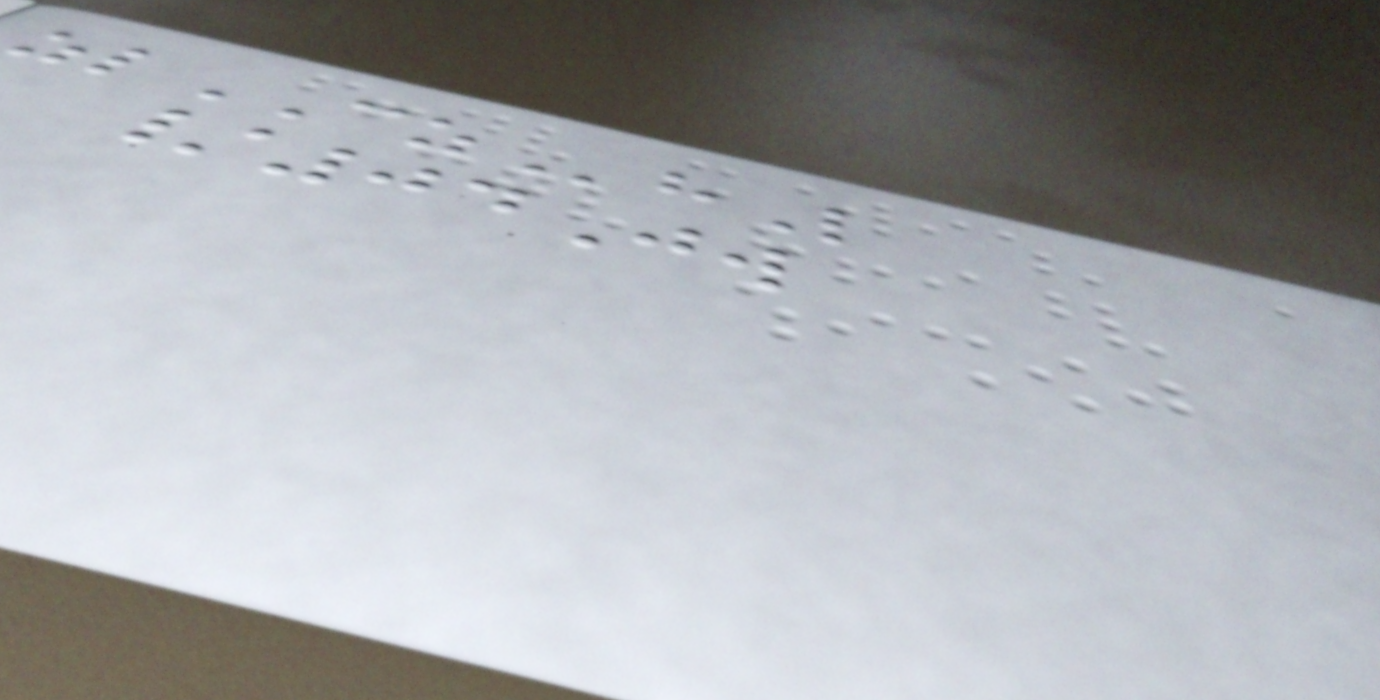zlCZhL
/04Jw
